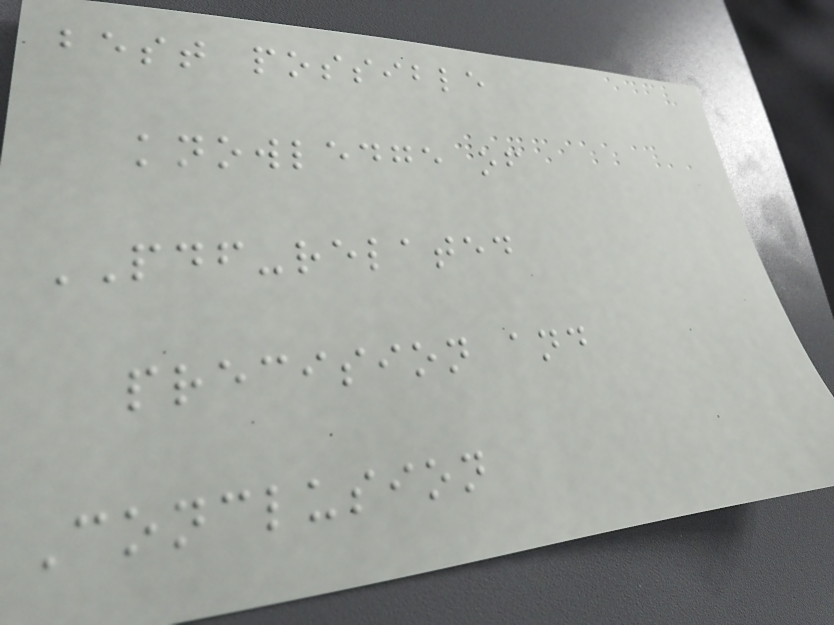best possible
knowledge of
PDF-related
precision and
Conclusion
